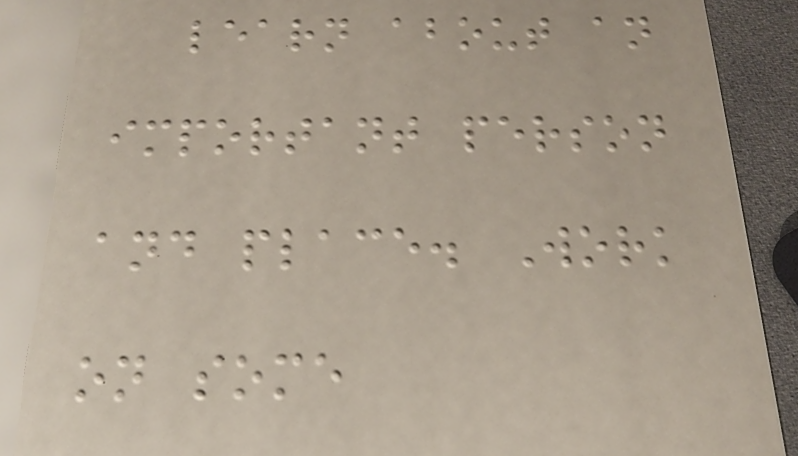learn about an
important person
and place. Work
on some
